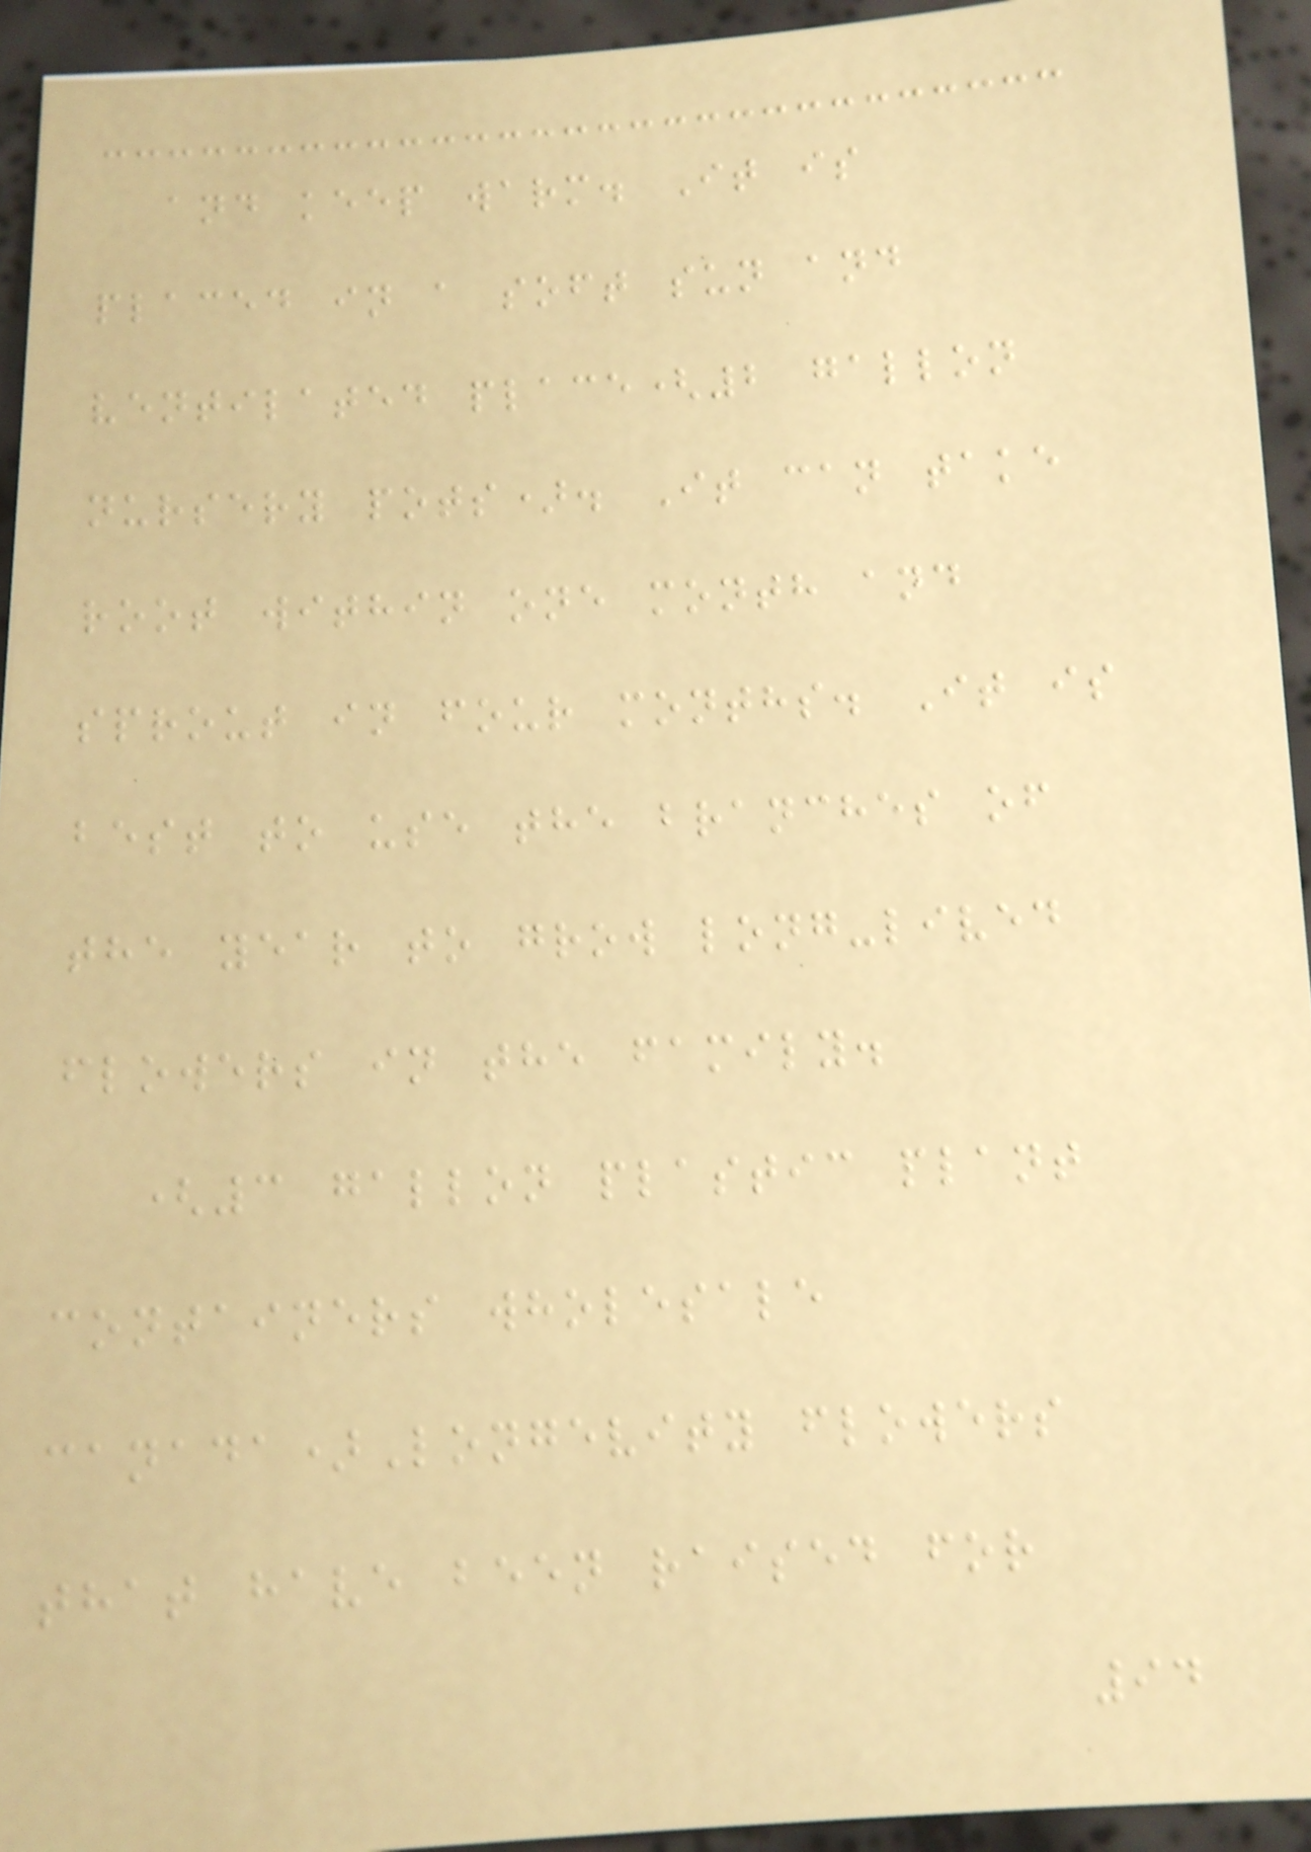and keep warm. It is
placed in a soft sun and
ventilated place(2 gallon
nursery pots). It can take
root within one month and
sprout in four months. It is
best to use the branches of
the year to grow long-lived
flowers in the family.
(3 gallon plastic plant
containers wholesale
canada)Longevity flowers
that have been raised for
94
